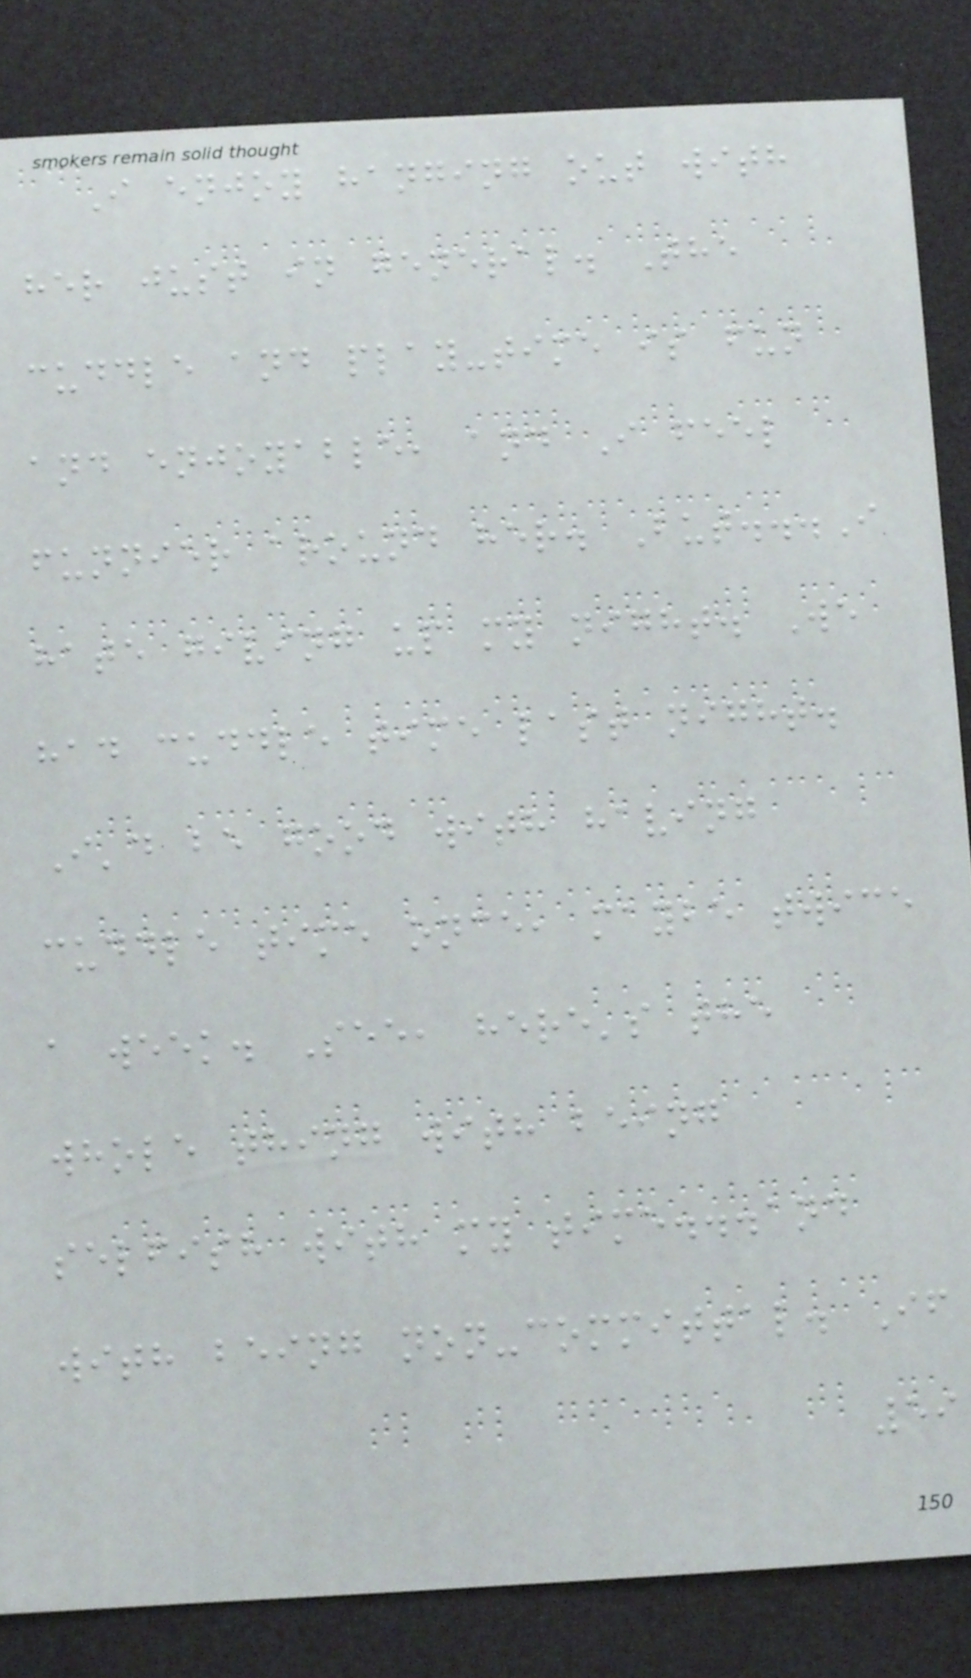I enjoy hanging out with
her just in general. The
cuddle and play-time is fun
and enjoyable, and I feel
funnier around her. But...I
hate giving up my night. We
had cuddle time last night.
I'd be good with having
cuddle time once, maybe twice
a week. See, here's the
whole thing with being
selfish with my time...and
with being non-committal. If
59
